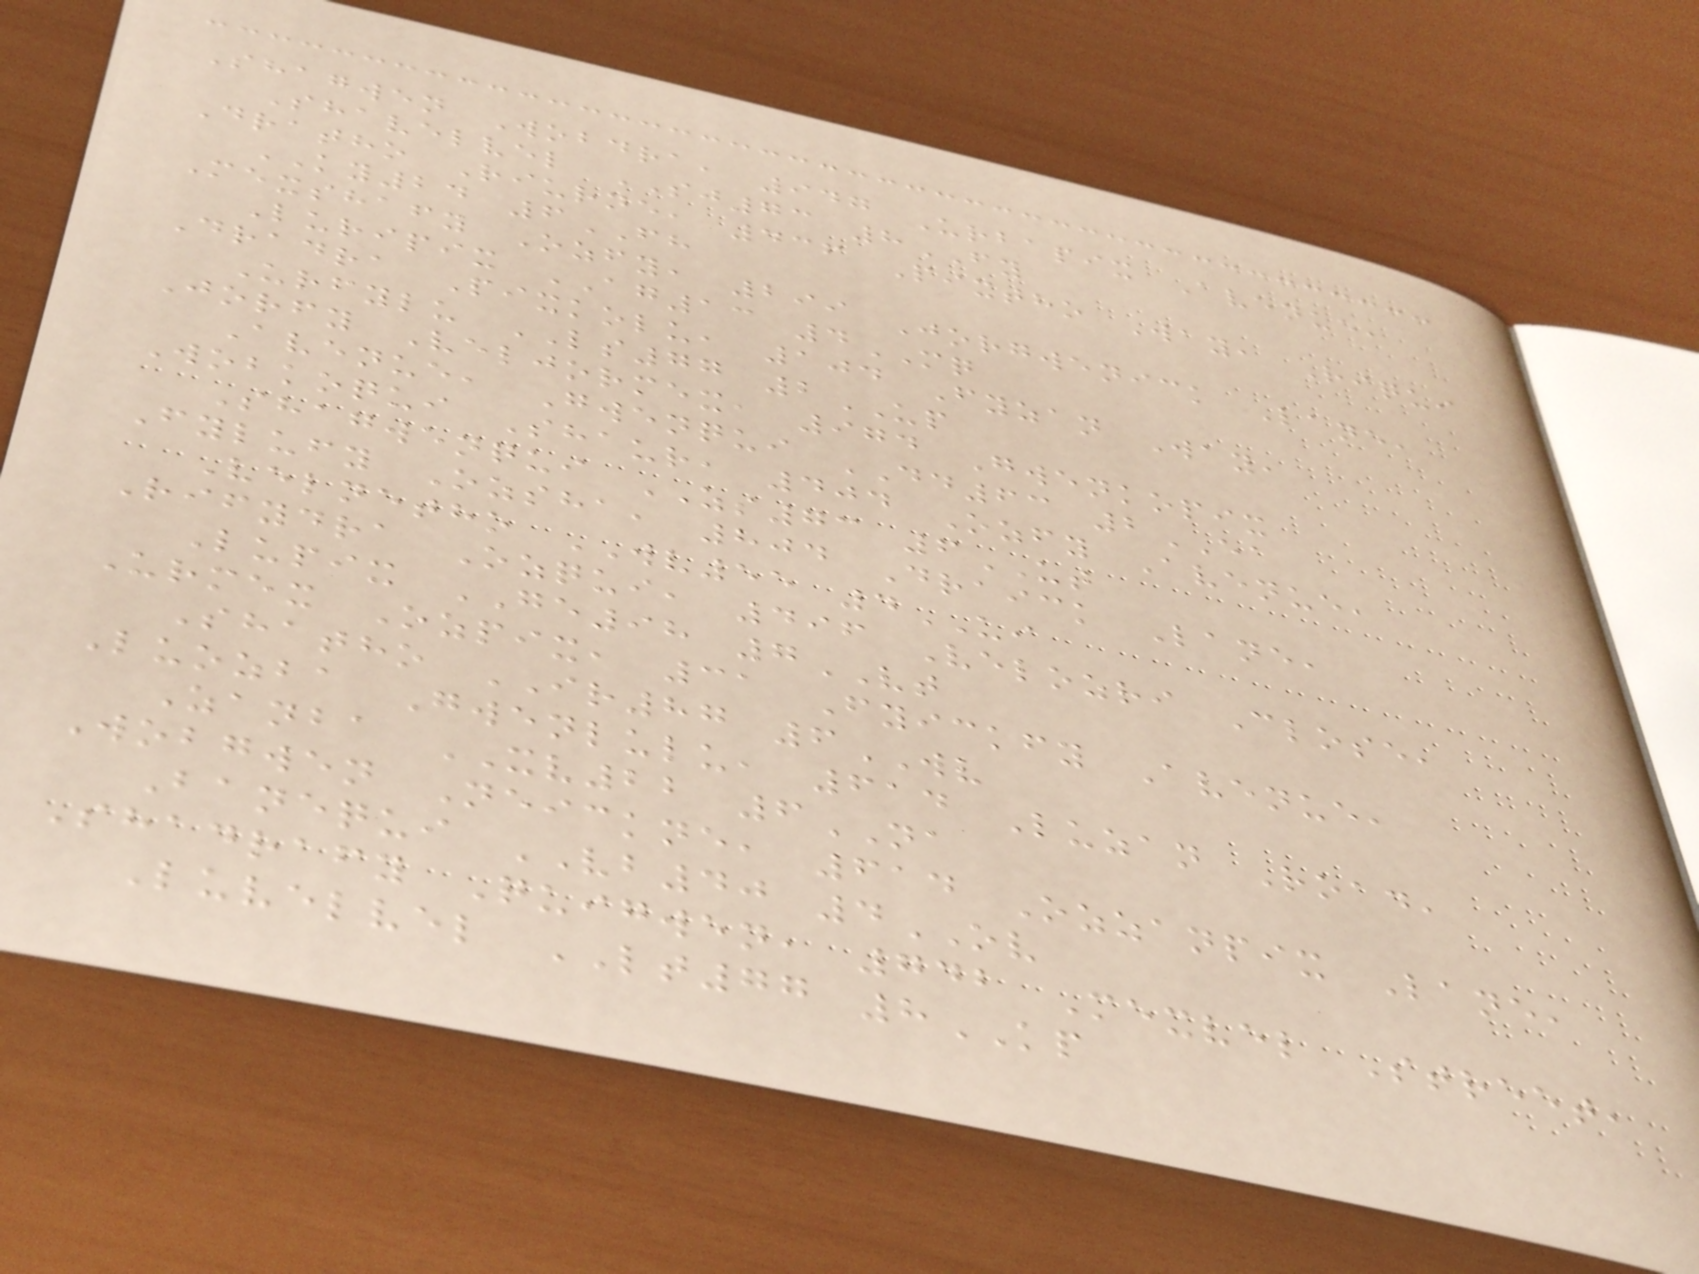Shagwen Wobdra, 947 Urbapix Avenue,
Shavelvel SJ73 8FY
Dratho Riurne, 436 Pixtho Way, Riqui
KY24 6FH
Mexshafy Ozfy, 299 Jorgwenick Lane,
Luripix AG13 4MQ
Dradra Pixkolu, 104 Fyzan Way,
Urfylu LS77 2UP
Jorfy Veljormex, 974 Gwenkopix
Avenue, Gwenqui DD63 2EA
Wobkoqui Shaur, 404 Ozfy Avenue,
Shagwenqui ZS73 6UT
Fylufy Ozsha, 804 Draick Lane,
Velnetho WV55 4UI
Rifydra Ozqui, 496 Velozri Close,
Lupix GE98 7VT
Urmex Ozpix, 31 Fyickfy Avenue,
Shatho IR87 6WV
Luozba Gwenlulu, 614 Luzan Road,
Zanba XV22 6NA
Wobgwen Neickne, 614 Ozzanpix Lane,
Banequi VB40 4OV
Shadrafy Quigwen, 742 Mexvel Street,
Luvelvel LT77 8KP
